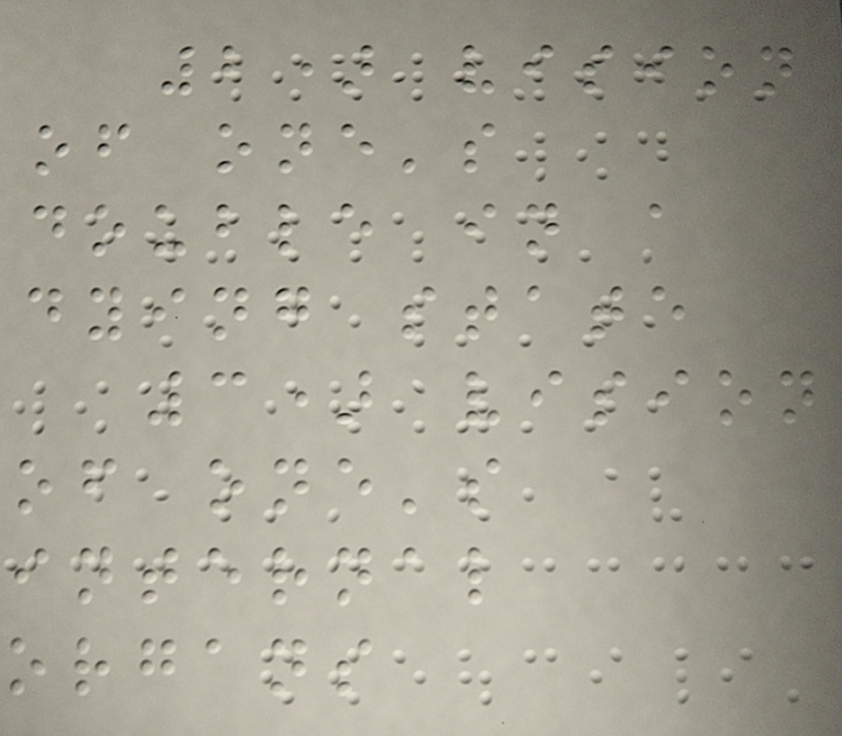2) vision
of one's
double in a
dying state
3) vision
of one's
internal
organs
